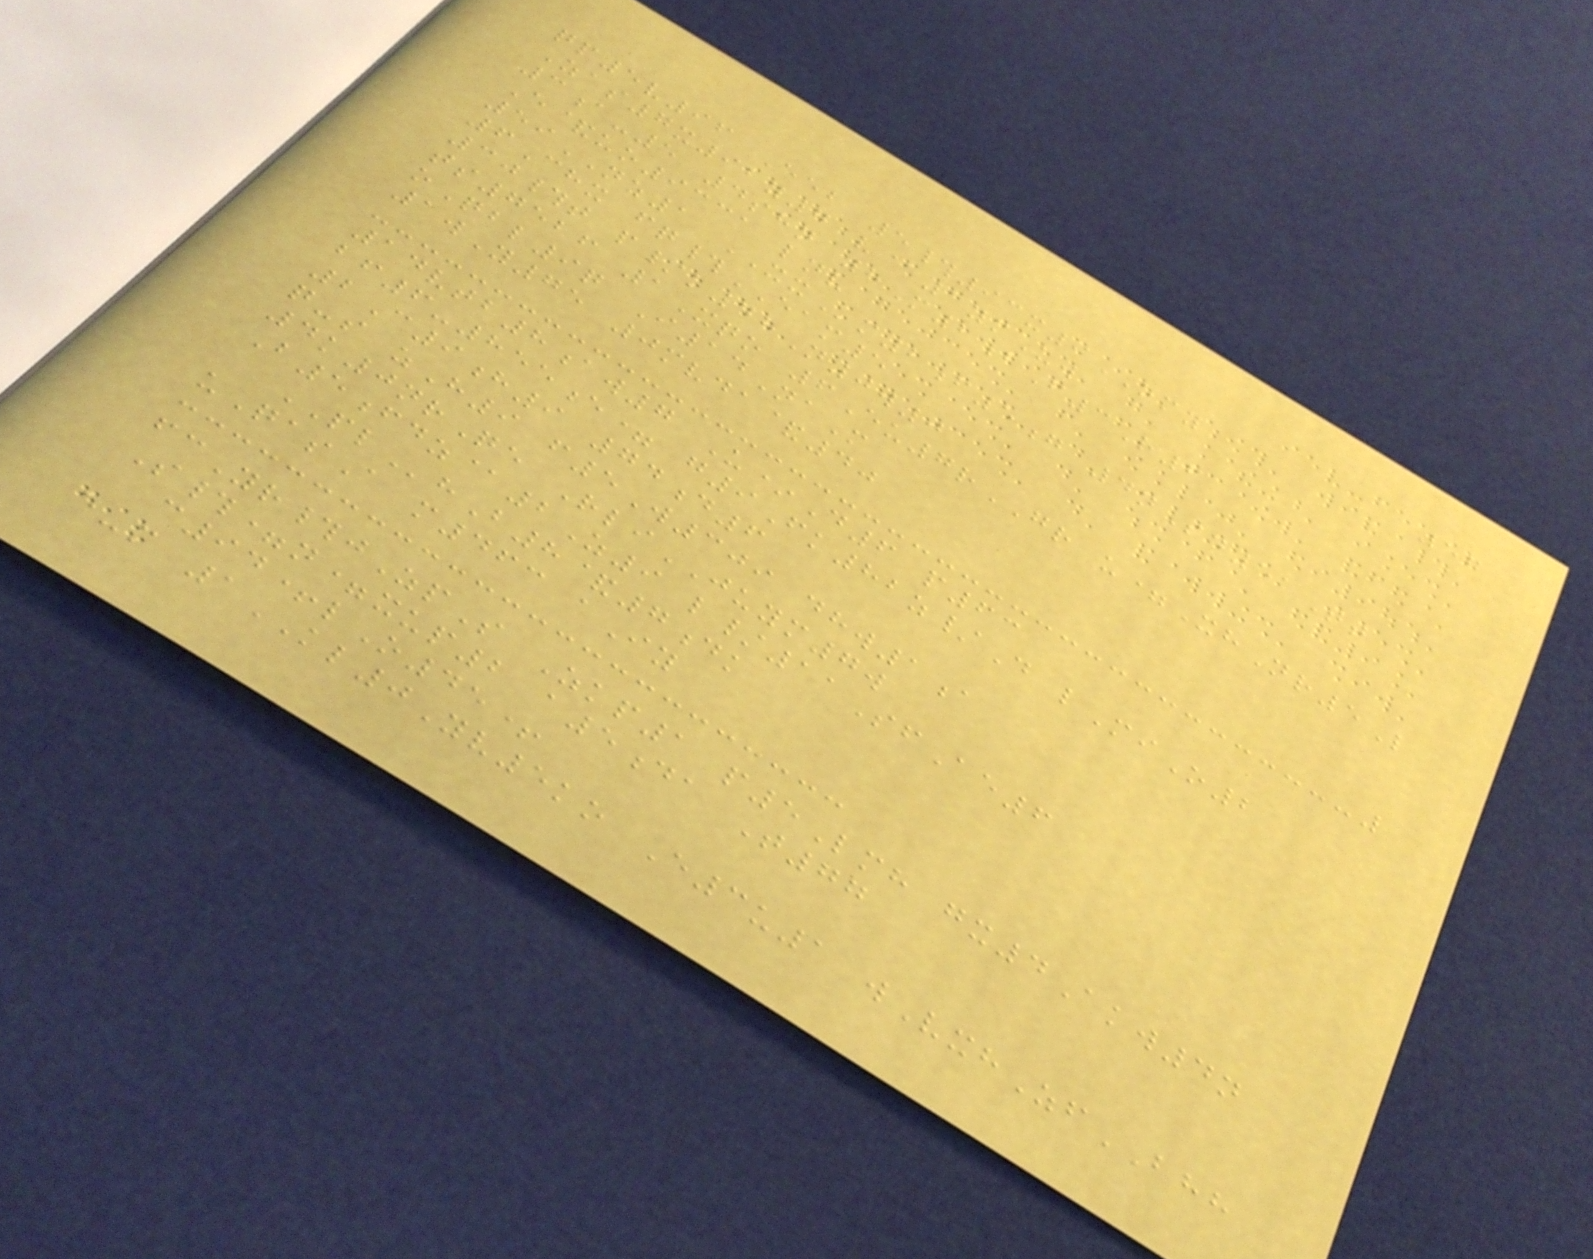56
qp5v96 Eeb 5#93x9OMY
Zas7x92y7 v@1ymUw
3a-5 4shn 8M2bF3R6
E&uo9331 lnv
59NZ1 XXm2f5g 4nSd51Tt
6Chx fq#EAM5
30#t p/k48N0w0
ts7526 1Xqo 6Eu7rGR u=XhNr5L
oQbl9q I14NaM
1wY75 0mvda&40
14vtb8aw7 U*D6 p63
bf6-855e= g9Fk82z/D lMiO2
2C9h9 74d6
q-s zH9 f5W309 dhw1a
4k0nrQe RliJUYM7w
B5fdz@2Z9 l/11SfAe6
PLhB8&7dk
uQasA m463 aIy
fcYr#jZpS Zkp1 p5Lmh gx4Akw4n
S#=n=xup2 a5da T77
c94+lO45+
e-m 1KL0Yv5ko E3u1 wVxhZfBHH
